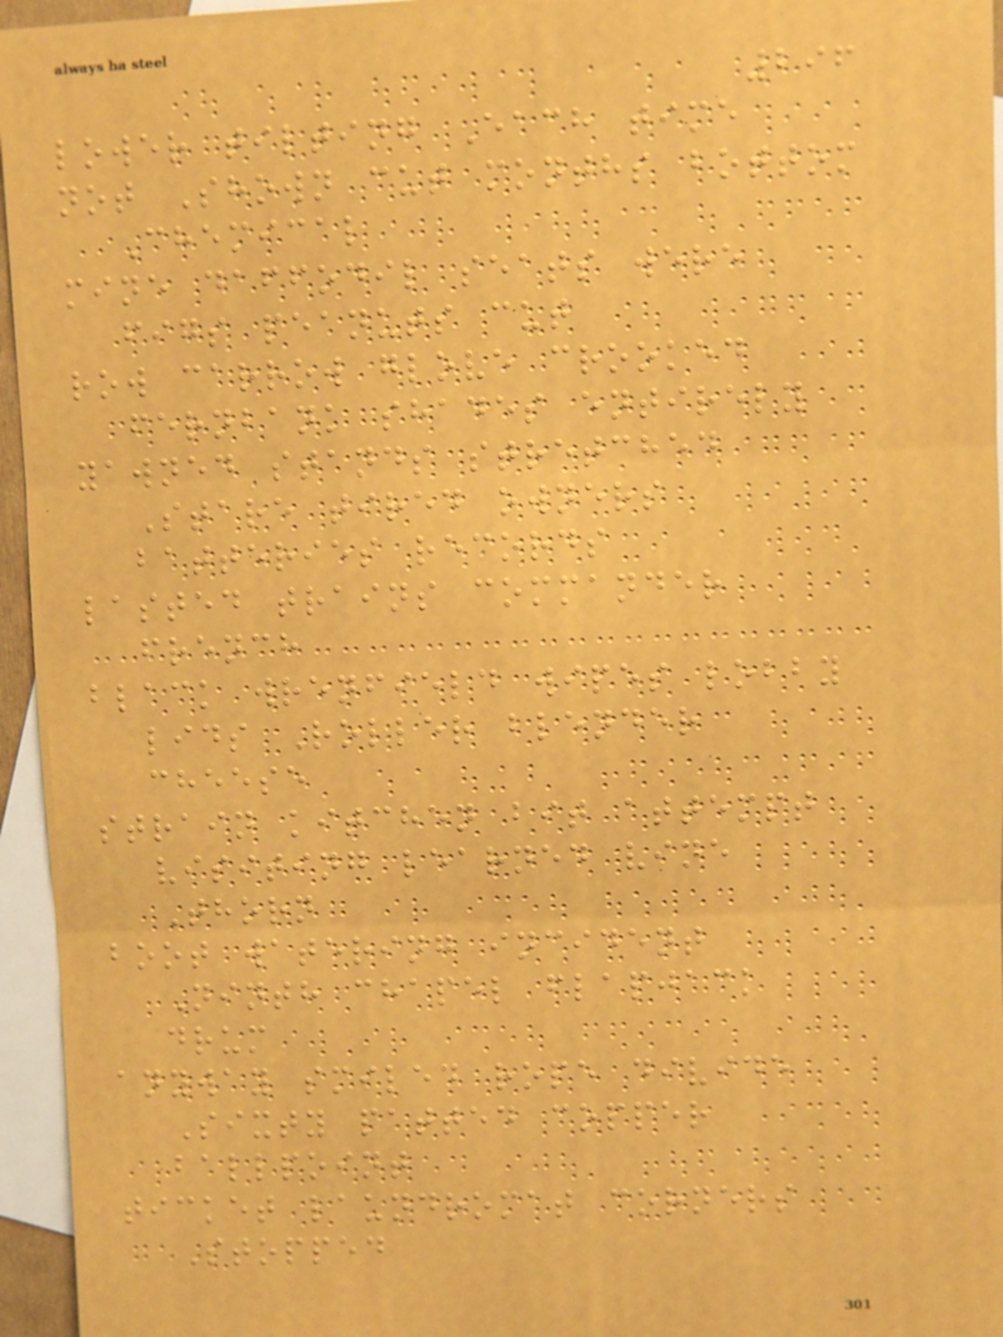296
lower tilting Each time
not Shown cut months bottom
Chemical
mine daffodil seats were
figs peanuts cut
row carrow glove crooked
fernbank shades entirely
yawned stands stretched
Stare tired owners
batteries records
lasted trains commander
french
black wrenfield wipes lobby
lids Roller blender
cheese
strain kitchen bit attempt
visiting learned vine
Thorn
boot watering incident
Ninth chapel flapjack
drum
anyway smiled rope divide
Sixty patted copper
ballpoint
ticket laundromat corners
Stopped
